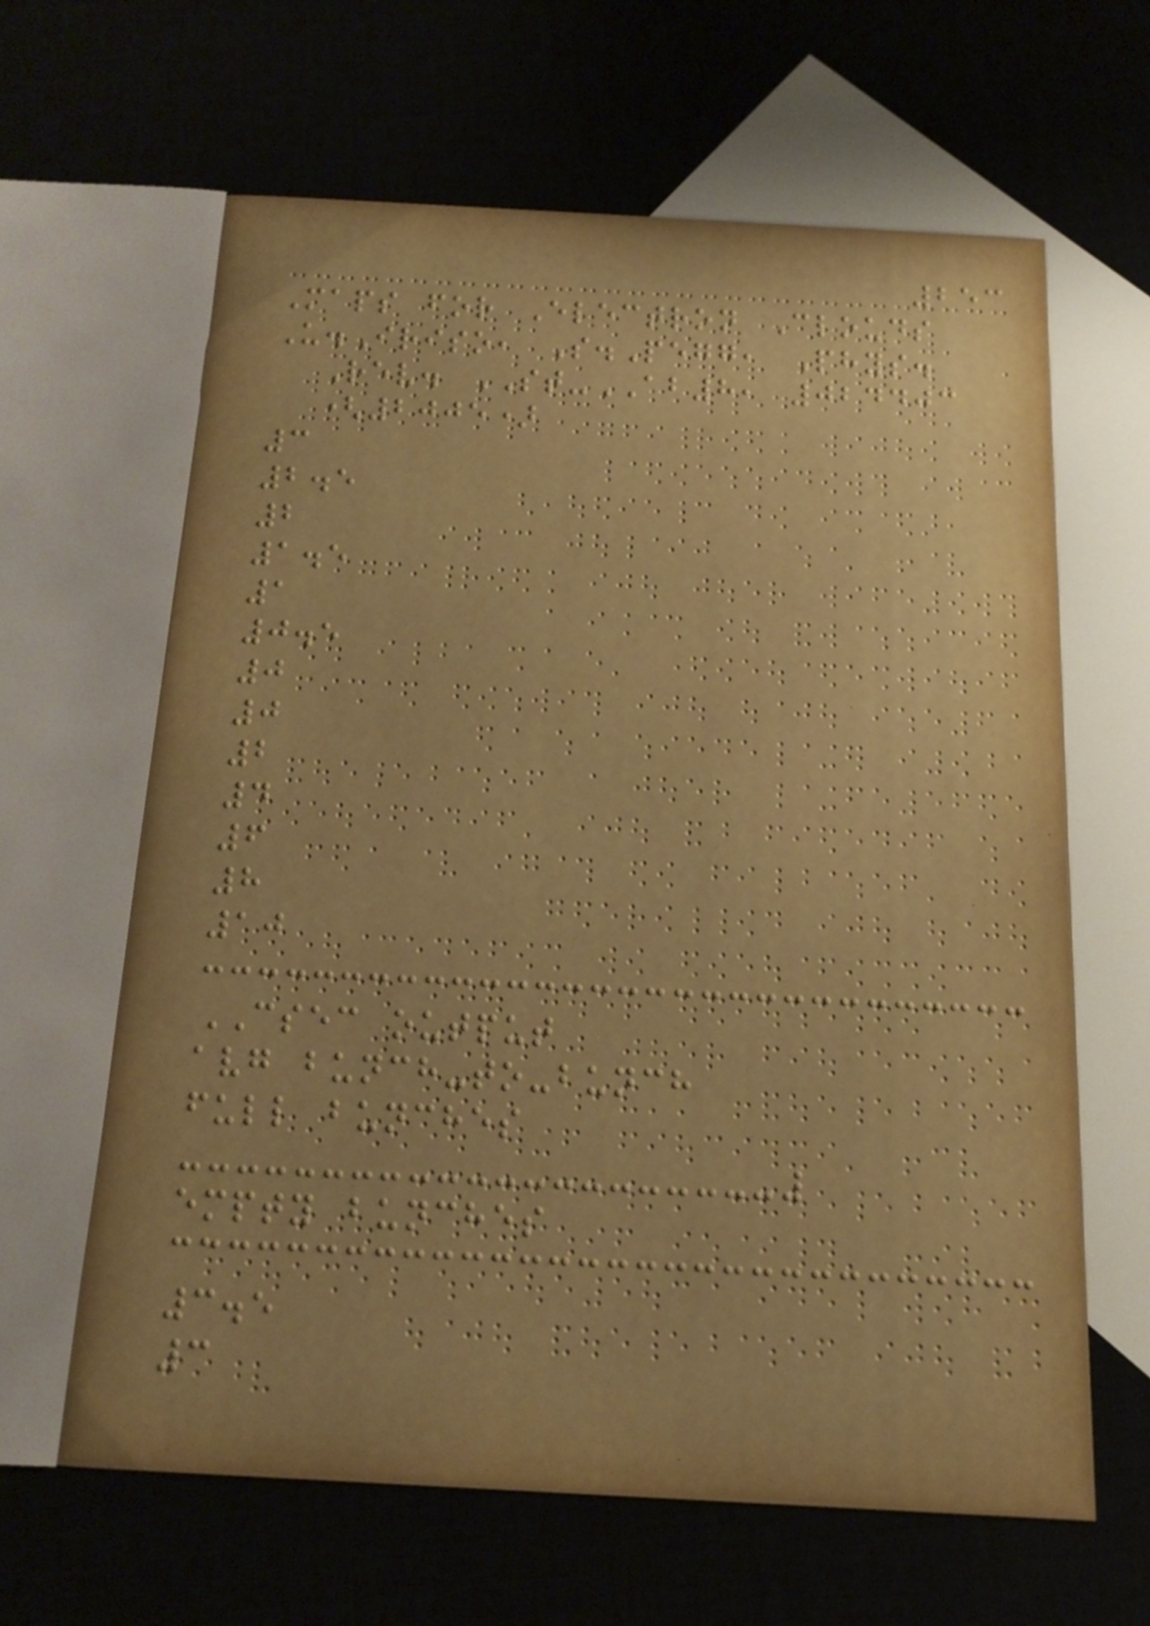253
Maps for Electron Clouds
U.Iriso, S.Pegg, Phys.
Rev. ST-AB8, 024403
(2005)
3
2.5
2
1.5
1
0.5
0
0
2
4
6
8
10
CSEC output
avg bunch-to-bunch
full bunches
empty bunches
3.5
3
